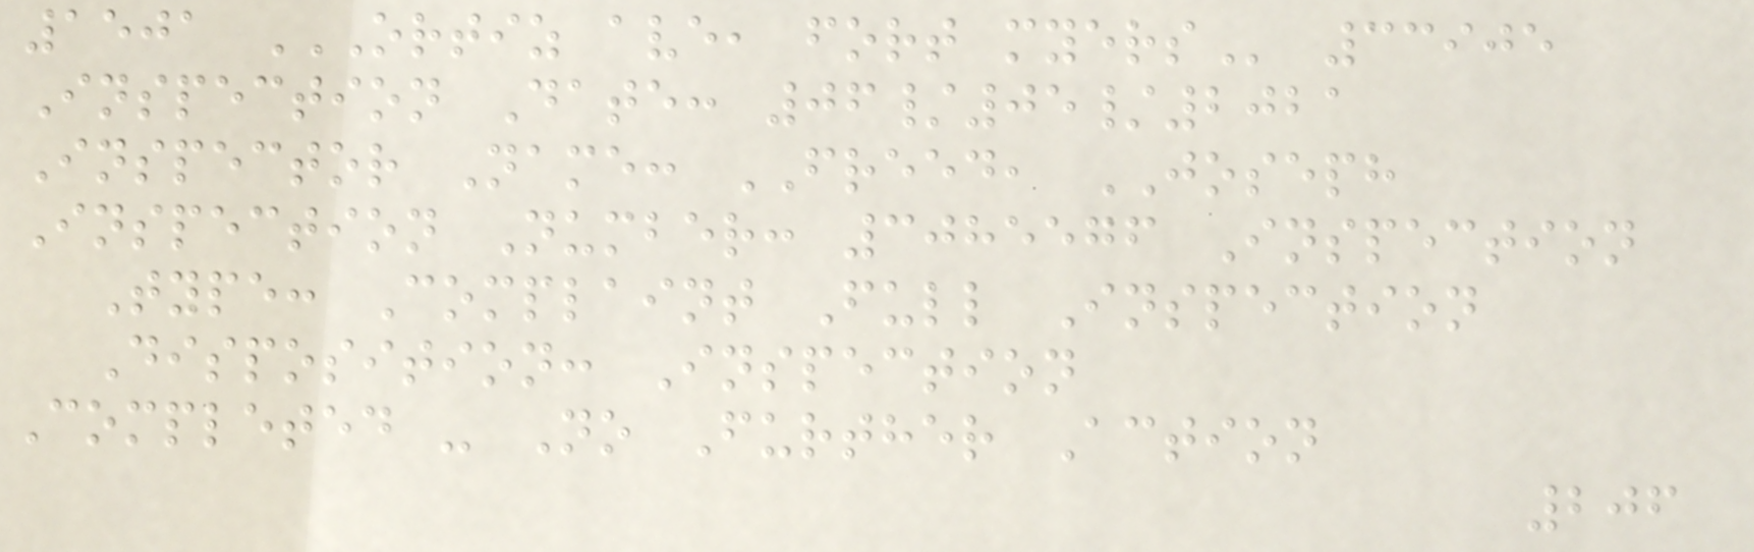1501 ORTIZ AVE, FORT MYERS 33905
Inspection Date: 06/05/2021
Inspector Name: FREED, JOSEPH
Inspection Number: 3085576 Inspection
Type: Complaint Full Inspection
Disposition: Inspection
Completed - No Further Action
206
